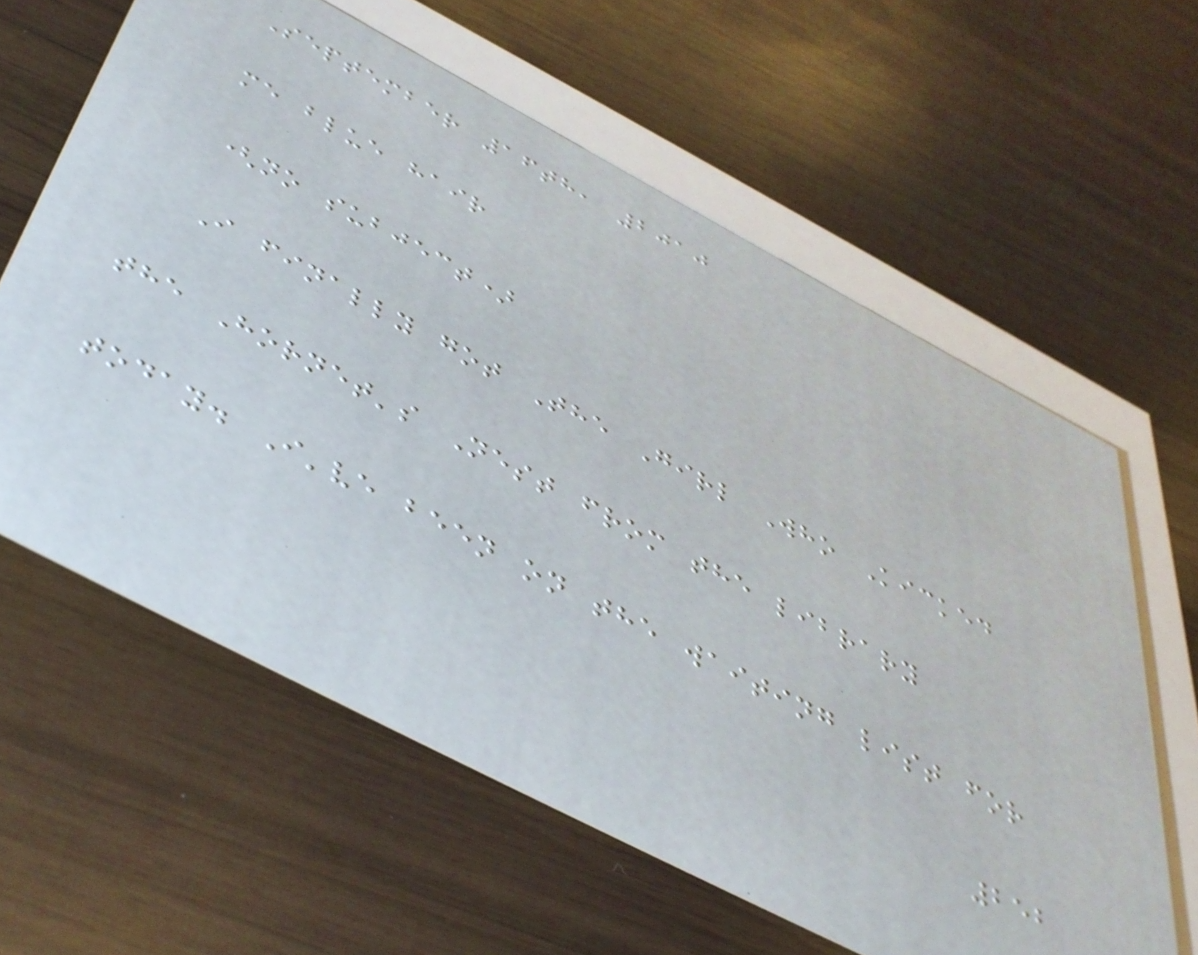September 16th, 2010
me blue hair
(no subject)
I finally got The Girl Who Kicked
the Hornet's Nest from the library
today. I've been on the waiting list for
252
